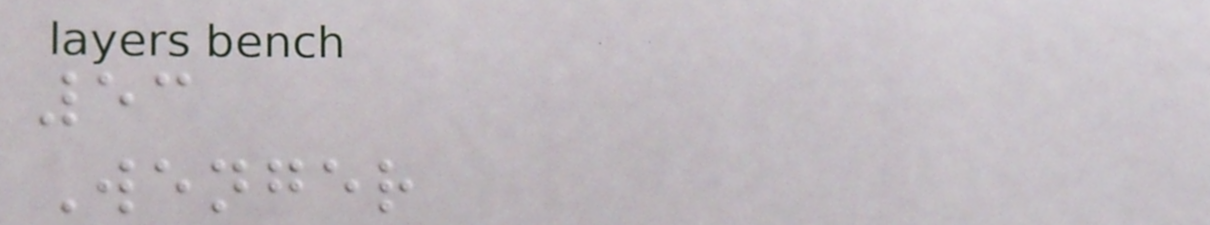53
Wenger
